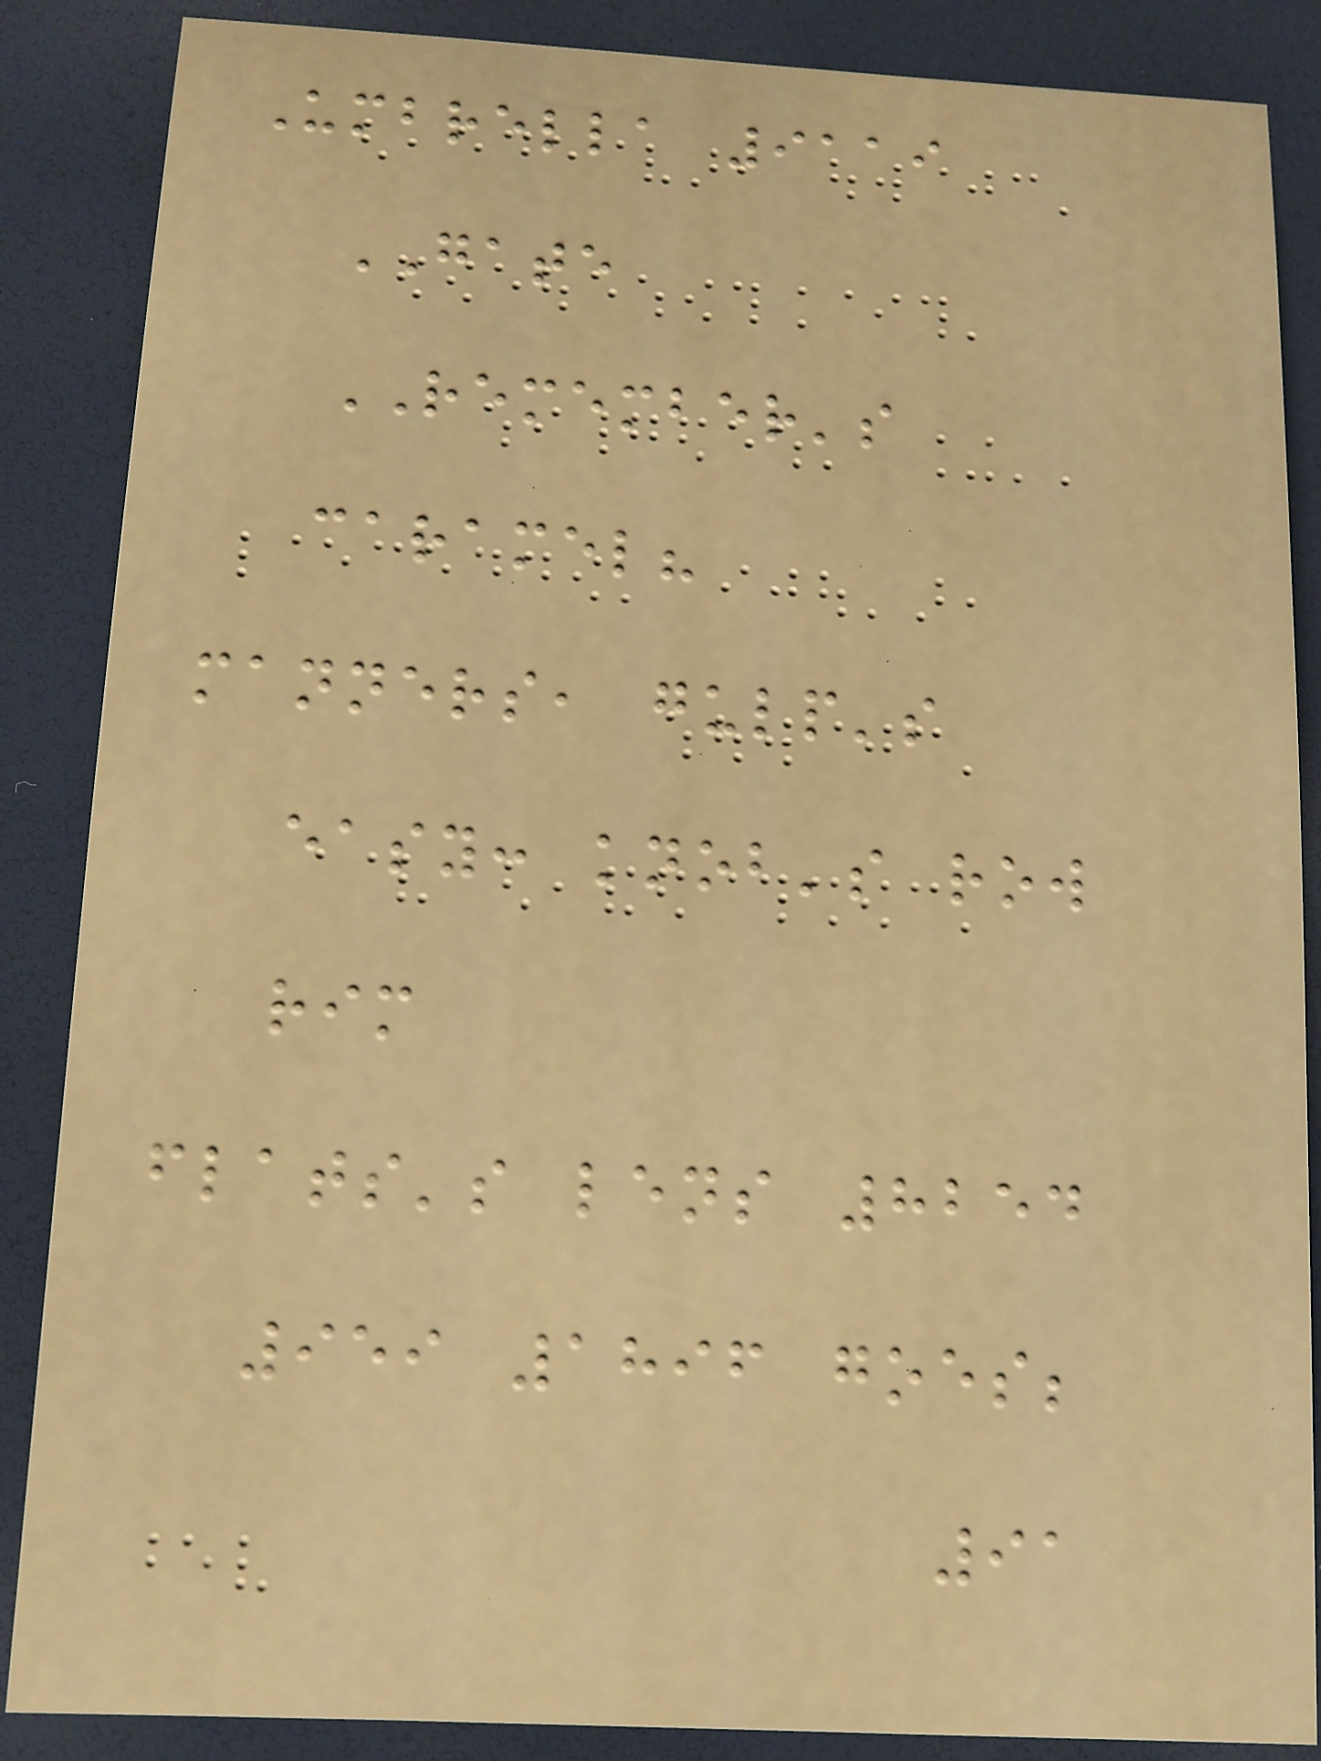Umbrella 9119
GATE
REMEMBER's
caramel?
manners, gulp's
easy: knob's row
rim
flats's lens 8254
959 1896 goes;
91
